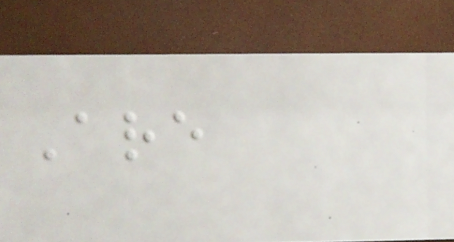Are
